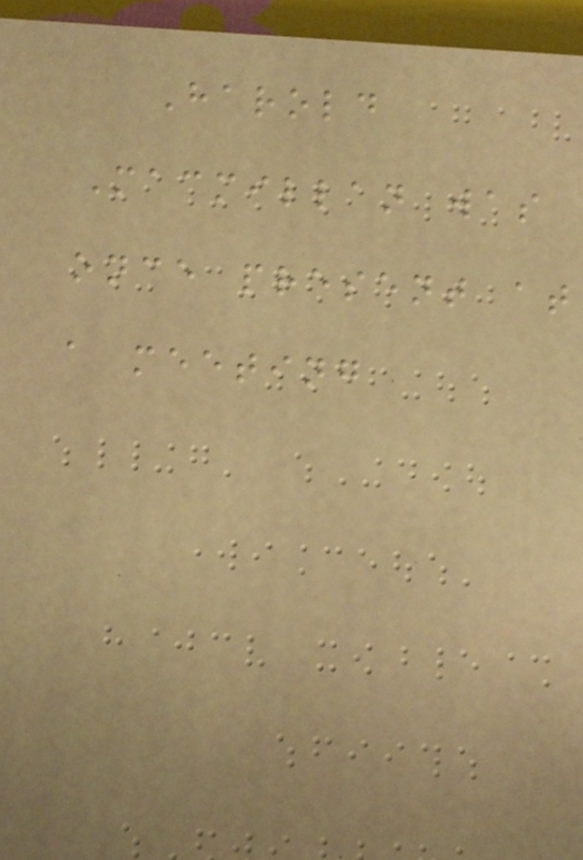Harold
Macmillan was
once present at
a meeting
